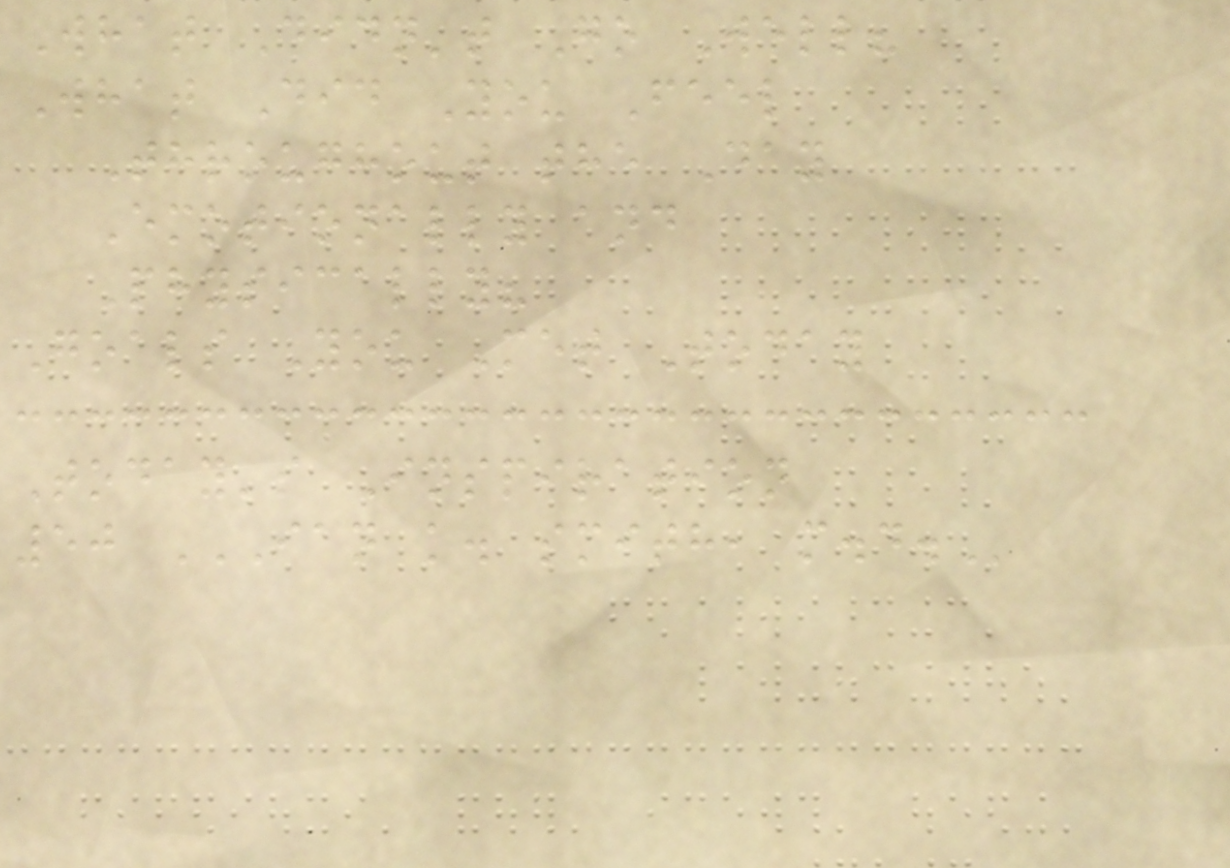What Didn't Go Well?
What Did You Feel
Throughout the Day
Emotionally and
Physically?
Goals You Met Today
Today's Inspiration
50 IAN K. SMITH, M.D.
